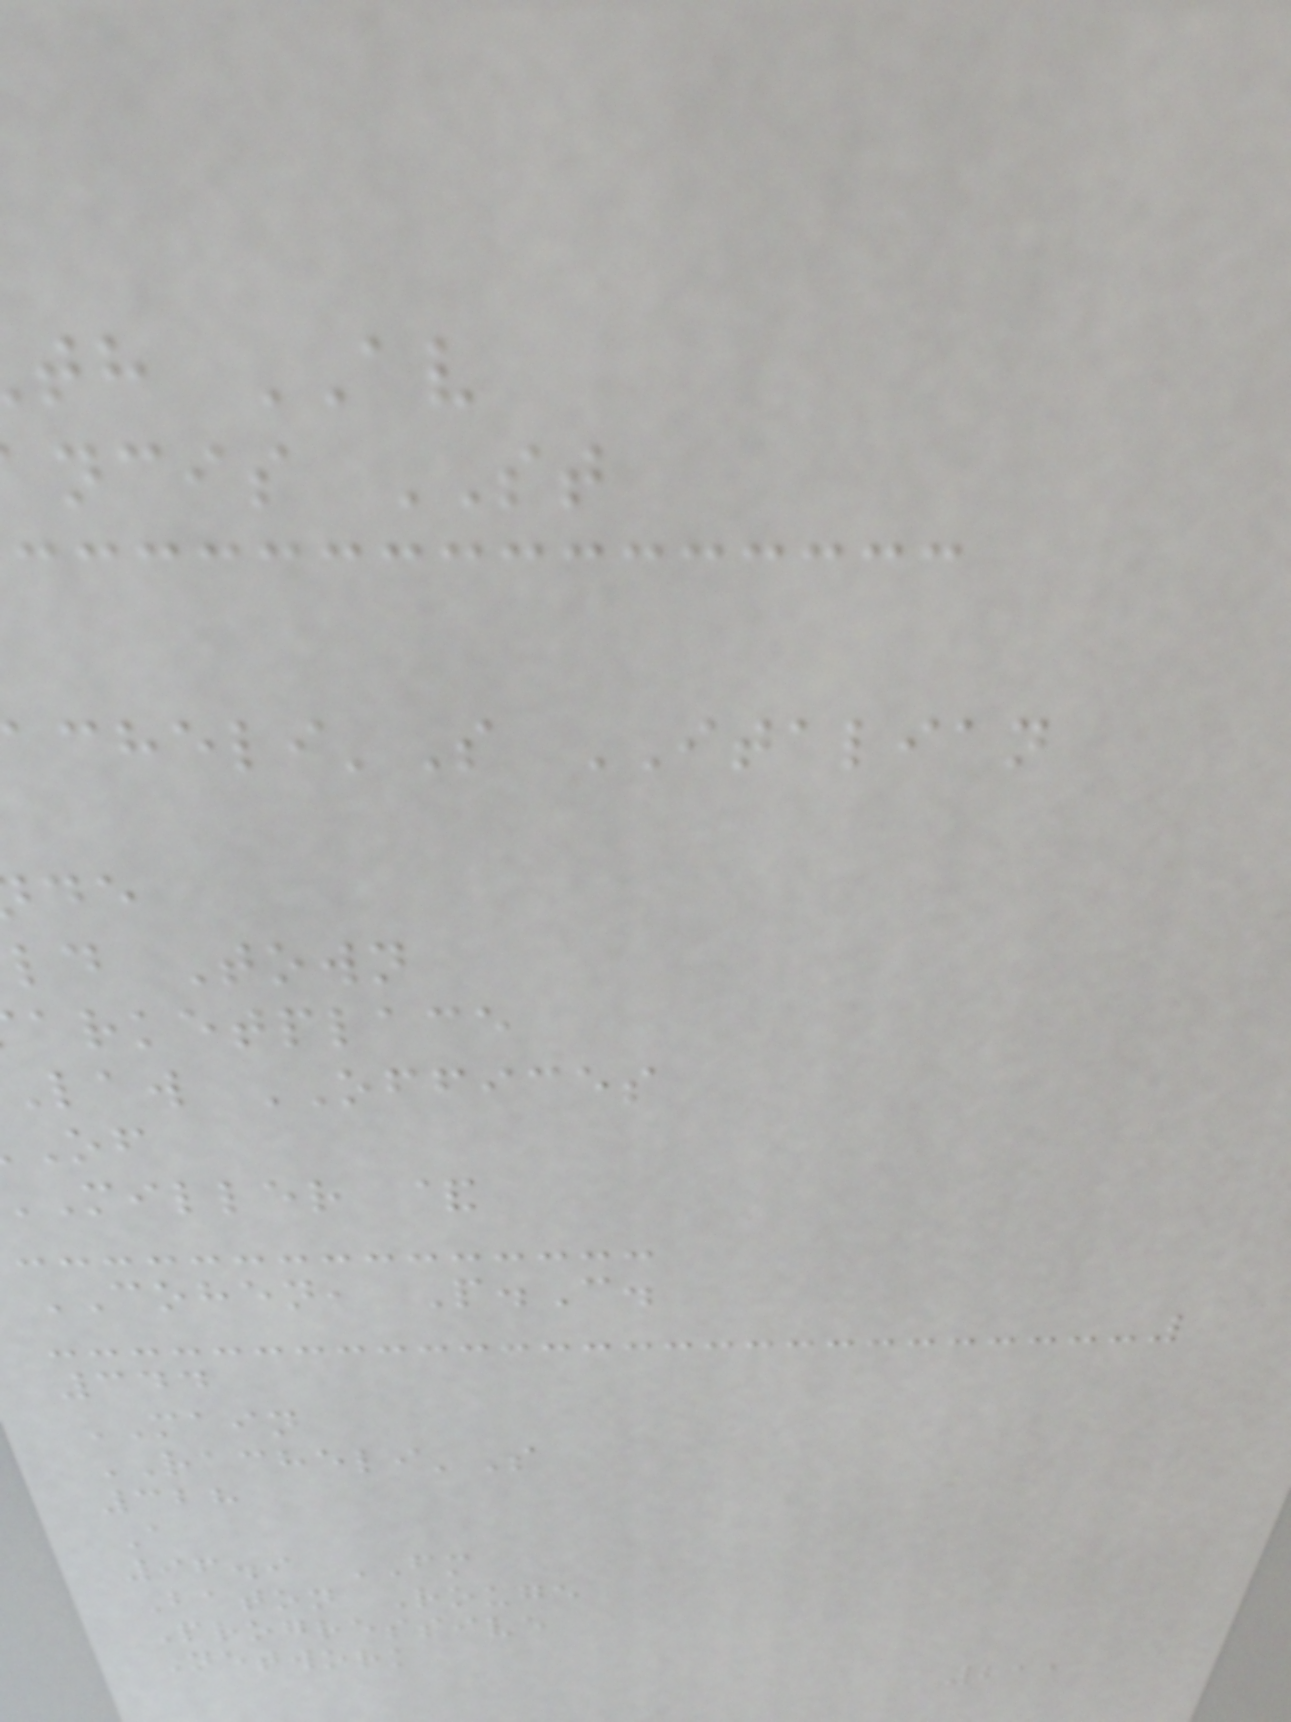th AV
ncis ST
'S ITALIAN
ld Town
arketplace
law OFFICES
miller &
COHEN, P.C.
344
MAIN
RACHELI'S
328
A
96.9 FM
Baton Rouge
Progressive
Network
211
